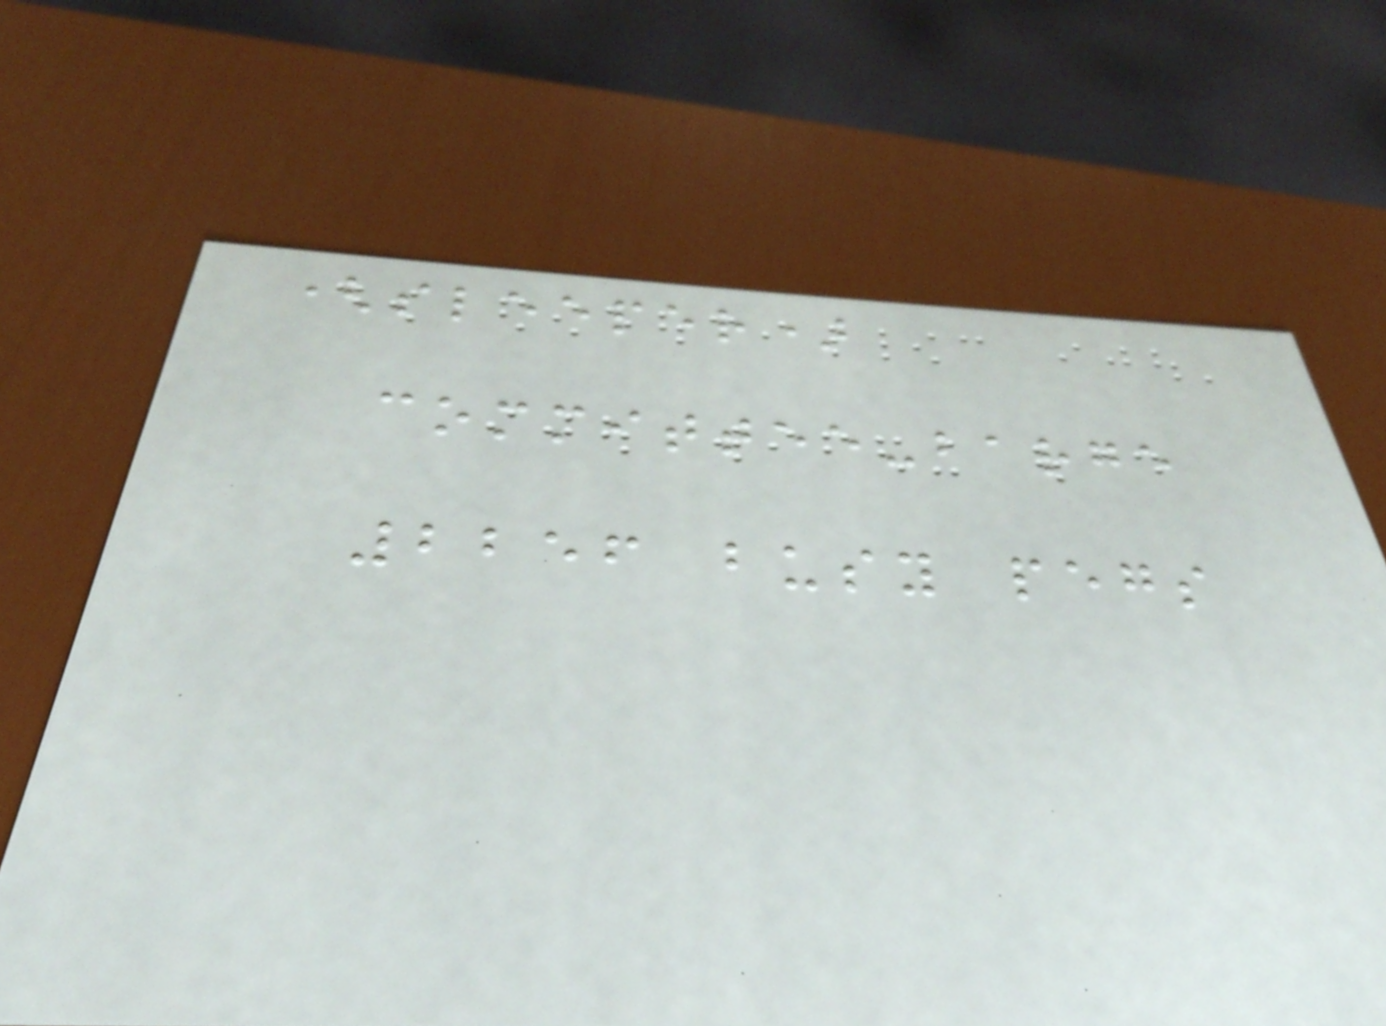(sleeper)
committee-barge
2256 busy pegs
